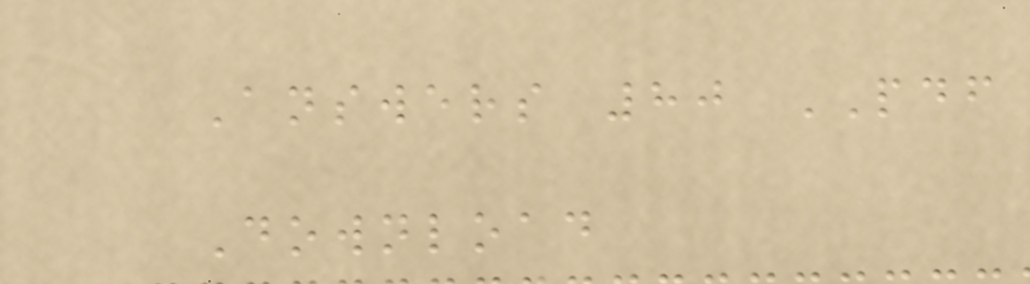Answers 80 PDF
Download
